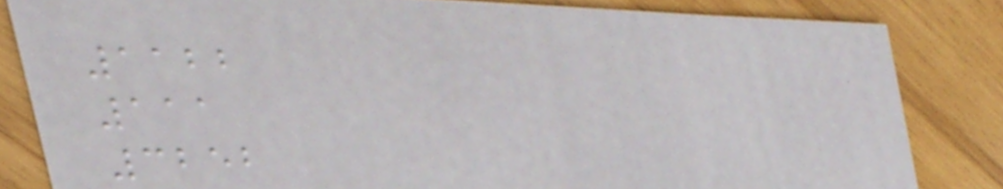1122
111
3252
